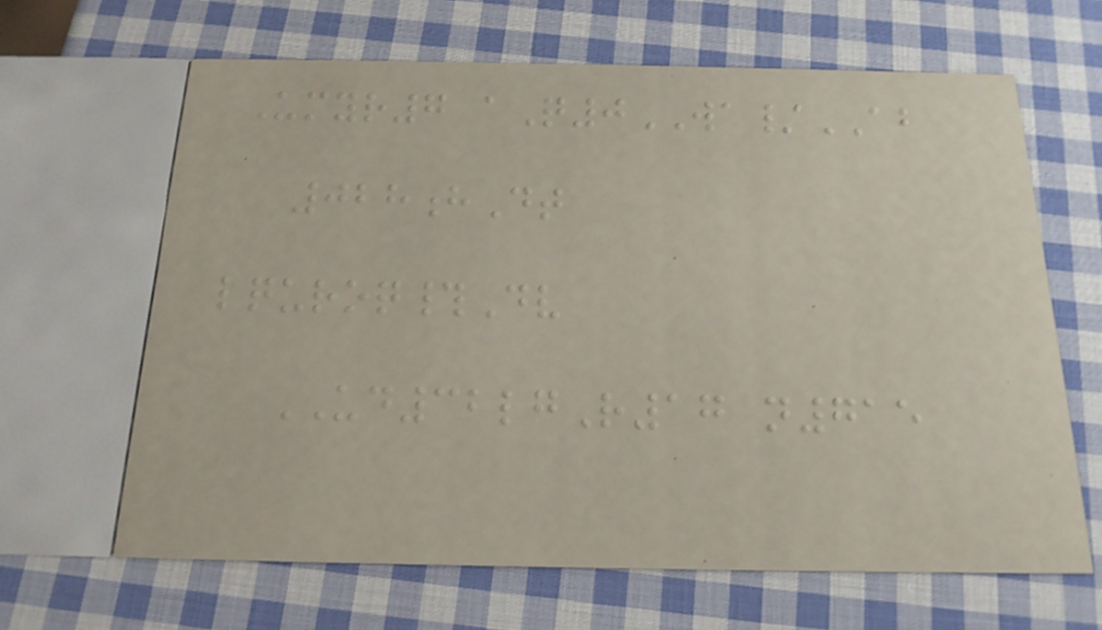Umyr7 aQ0WA/AB
028hDt
lquroq#Dv
UD32lgR17 n715
